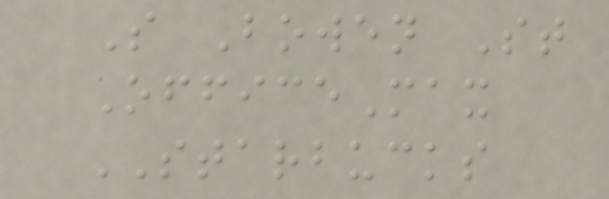S Bowen St
OfficeMax
STARBUCKS
